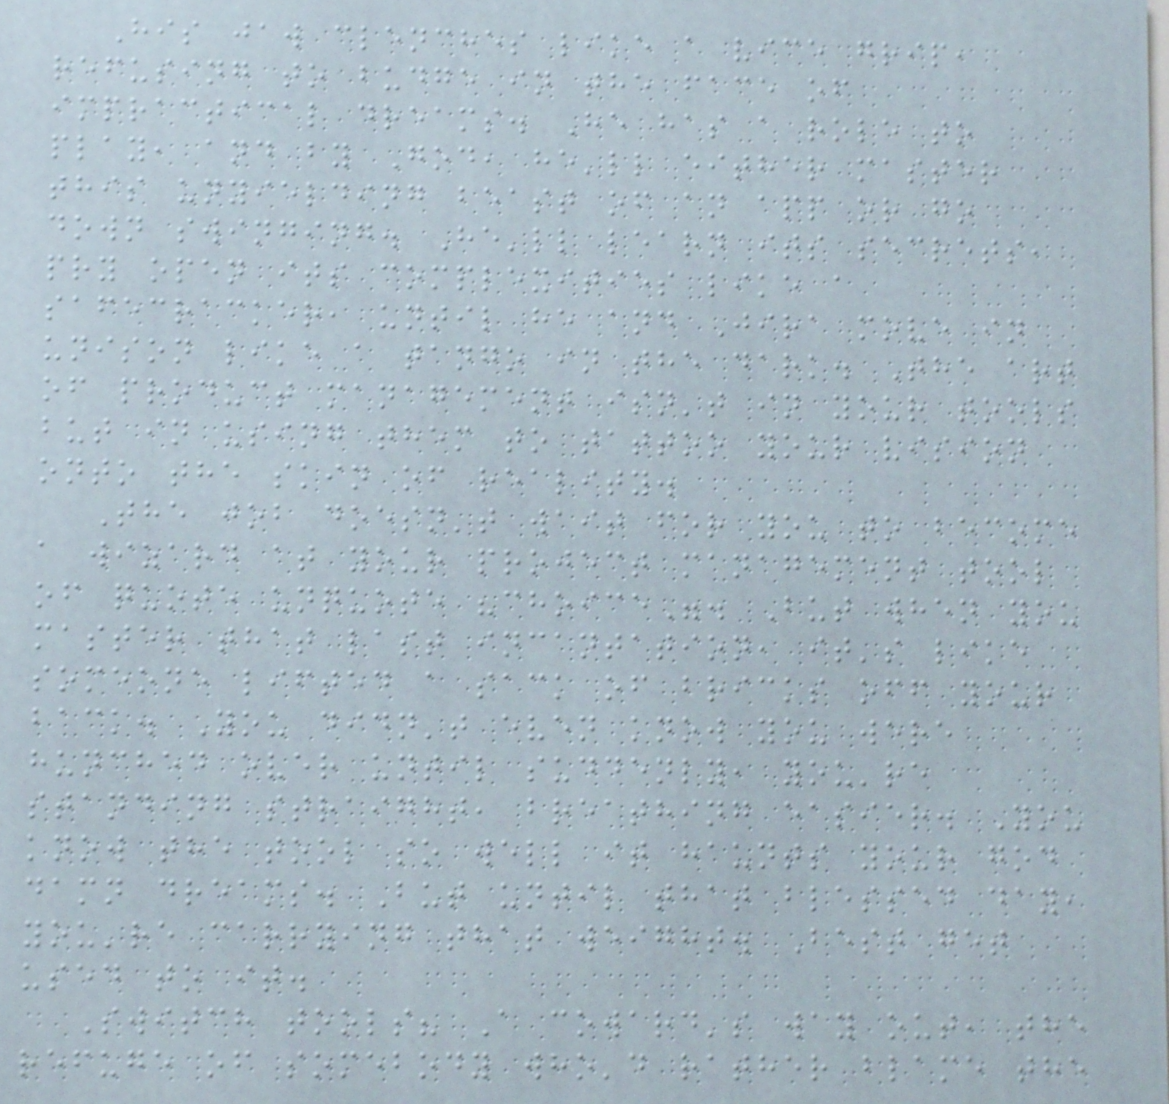His jaw clenches like a vice grip,
refusing to budge in the face of
impractical dreams. He has a role to
play, and by God, he'll either master
this unyielding beast of an app or go
down swinging. He'll learn its secrets,
pry open its complexities like a
safecracker, until he and Jira move in
unison like a tango in the dark. The art
of product management isn't in your tools
but in using them to tattoo your vision
onto the skin of reality.
The job doesn't wait for you to become
a wizard at your project management tool
of quote unquote "choice". But when you
master that last incantation, it's like
someone lifted a sack of bricks off your
back. You didn't even know you were
hunched over until suddenly, you're
standing straight, breathing easier. You
know the tool so well it haunts your god
damn dreams. But until that blessed day,
you're carrying that weight. Best get
used to it.
Switch tools? A coward's way out, the
refuge of somebody who'd rather blame the
